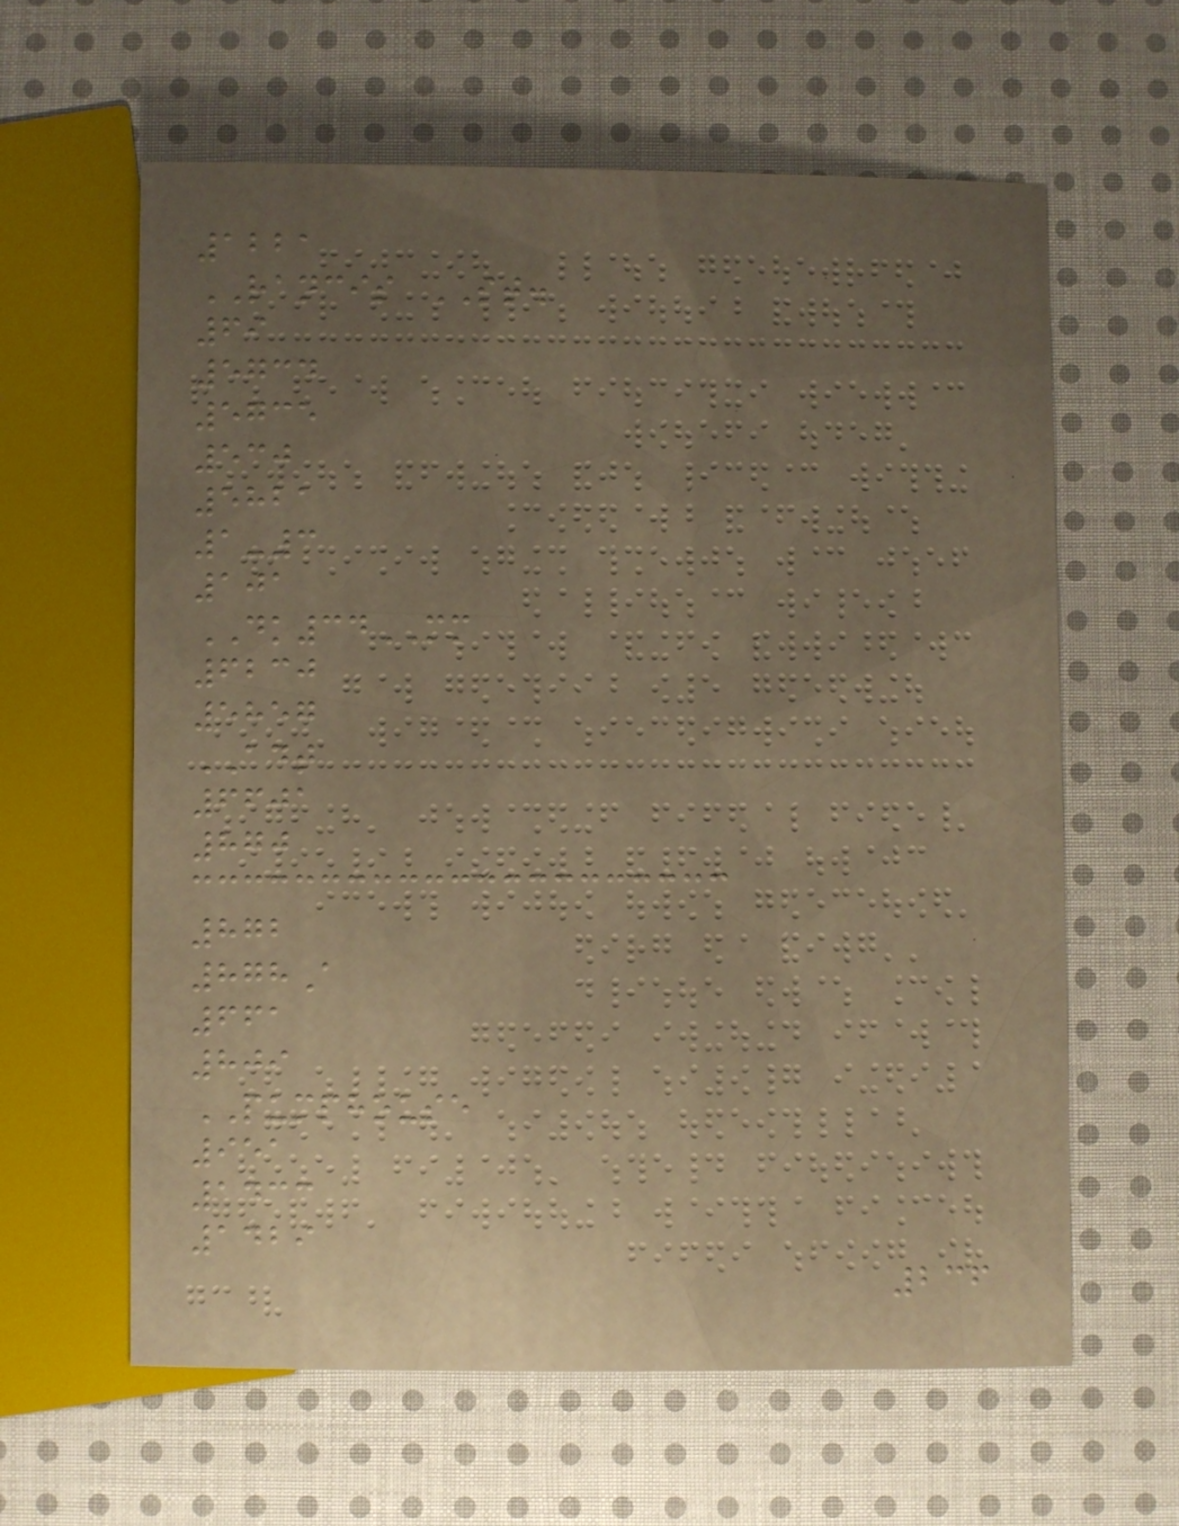1221
RANCIS ST.
69
5734
5735
530
5821
1-3
101
DK34MM
6230
5857
ADT
6601
870
872
878A
661
809
PUMPHOUSE
951
1433
1429
236
